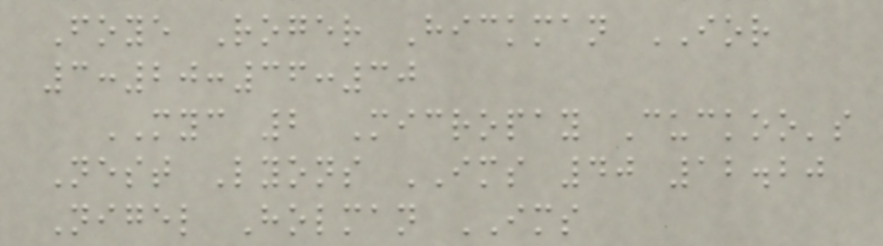Foye Roger Hickman IOR
3:20:36:30
MYC 2 Micropay Cuckoo's
Nest Lyons IMS 40 12.20
Nigel Holman IMS
